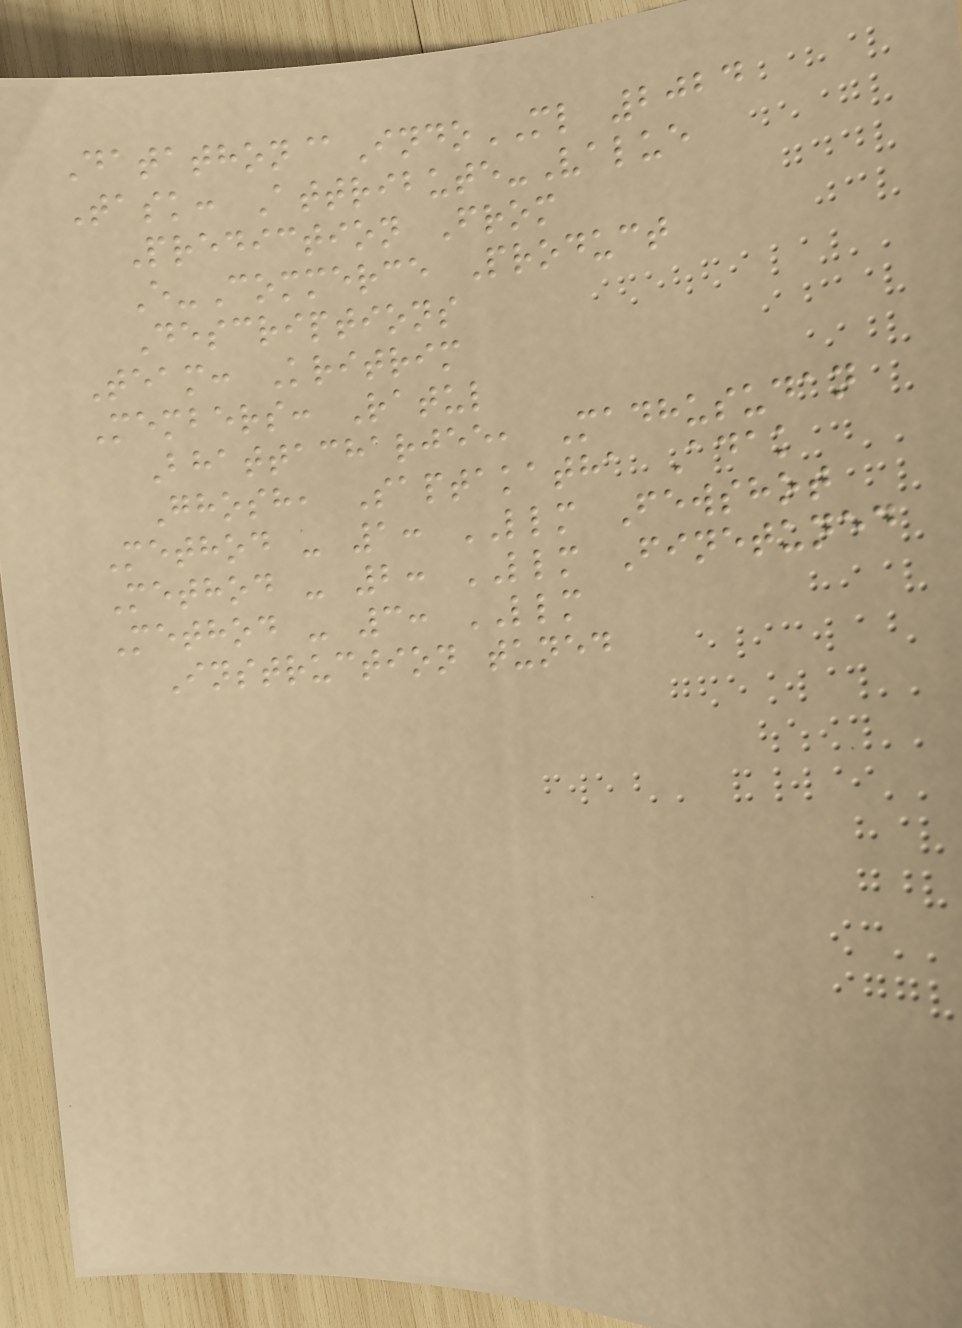Datathon@IndoML 2024
Task: Attribute-Value
Prediction From
E-Commerce Product
Descriptions
Team: Kritrim
Members: Ratul
Bhattacharjee, Madhusudan
Ghosh, Saptakatha Adak
Method - 1: LLM Fewshot
Method - 2: LLM Finetuned
Method - 3: LLM
Instruction tuned
